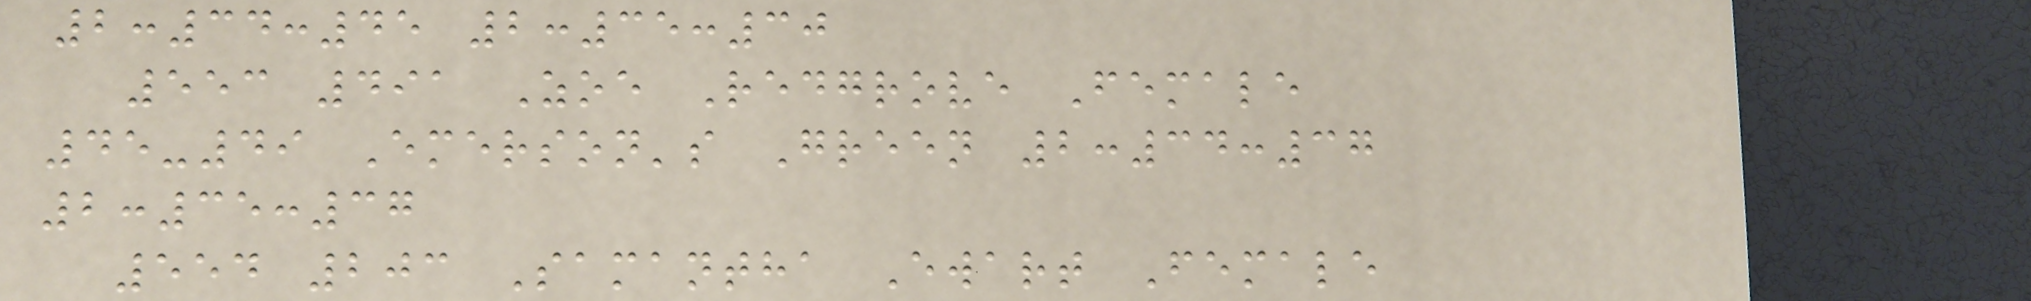2:34:45 2:35:30
553 491 Zoe Redgrove Female
45-49 Emerson's Green 2:34:37
2:35:37
554 203 Samantha Ewart Female
